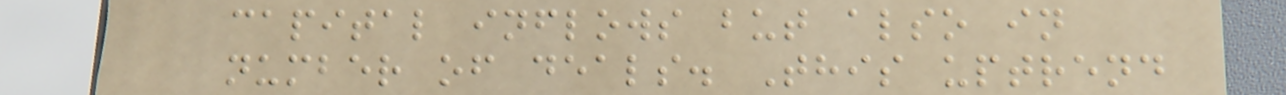capital inflows but also in
number of deals. This uptrend
